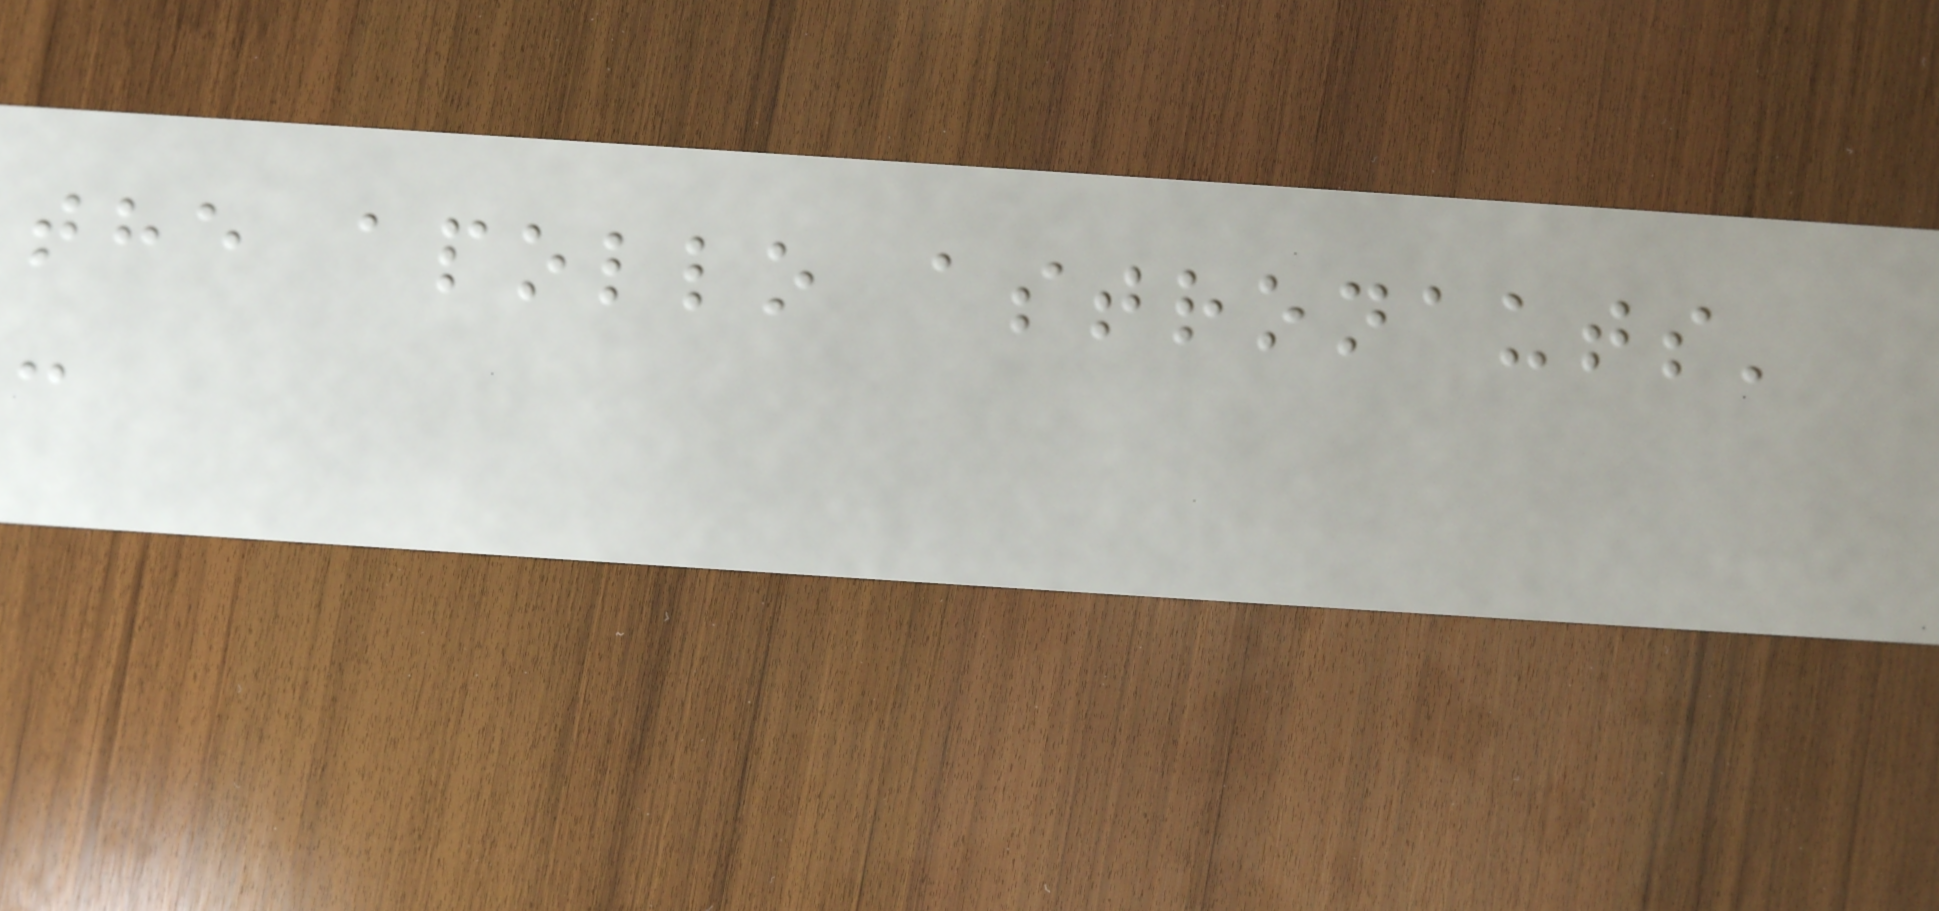the apollo astronauts'
-
